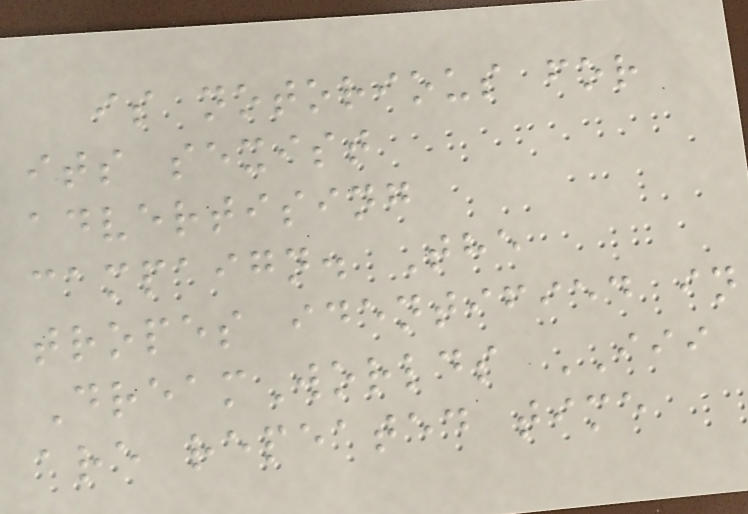is notorious for
its sexist
advertising
campaign. The
tropes identified in
DreamWorlds III
are repeated time
